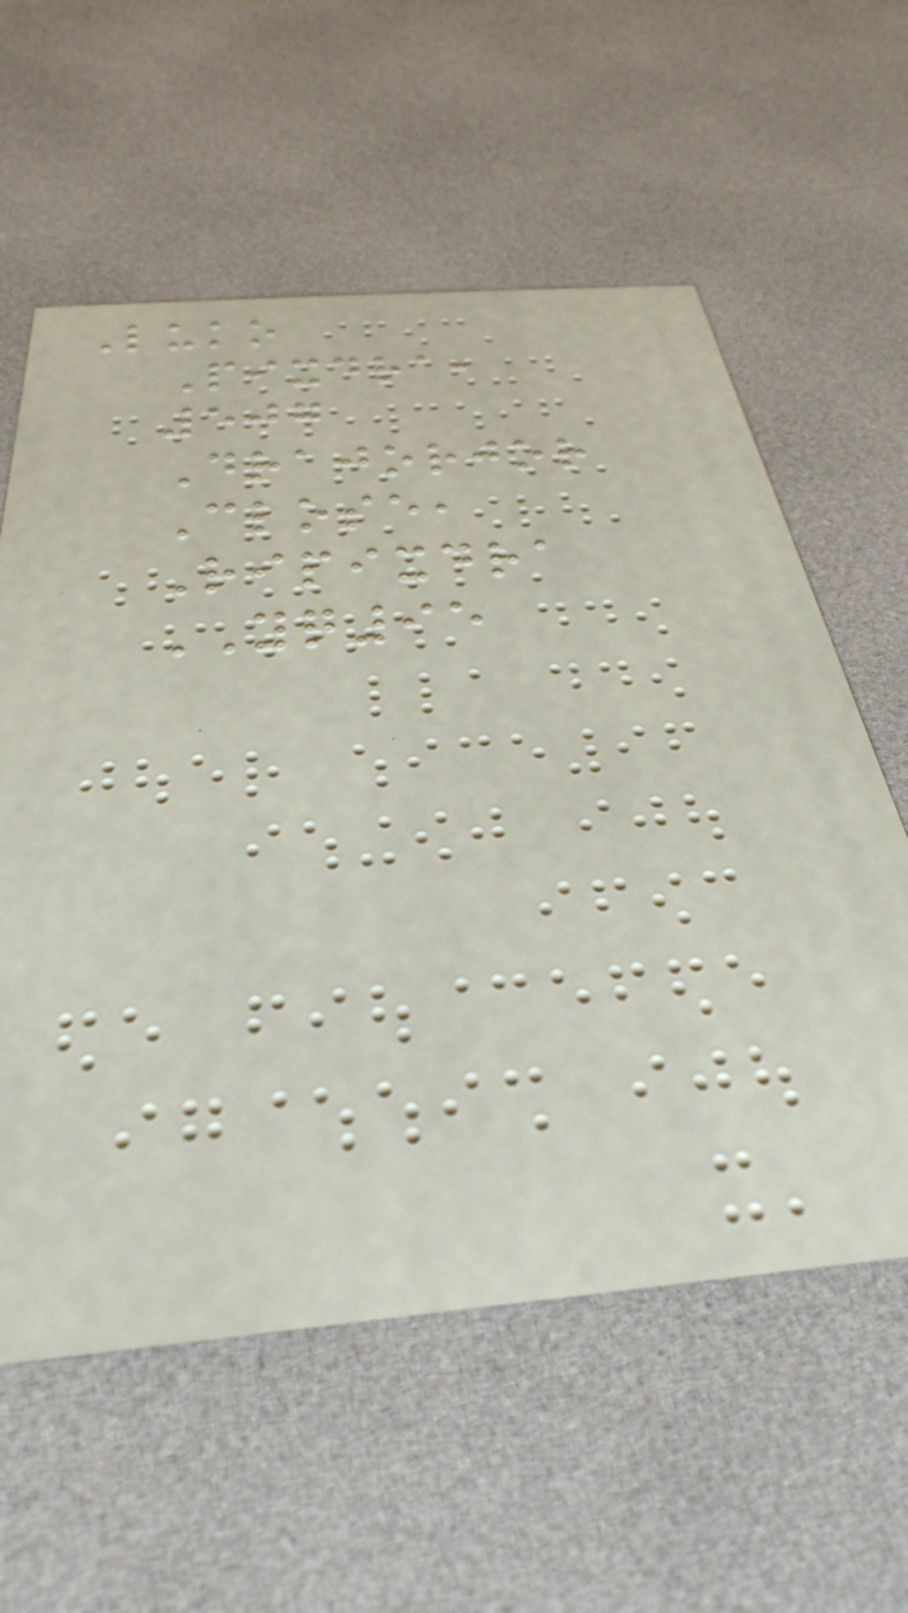Luko
Pixdra,
507
Drajorjor
Close,
Ripixdra
YQ95
